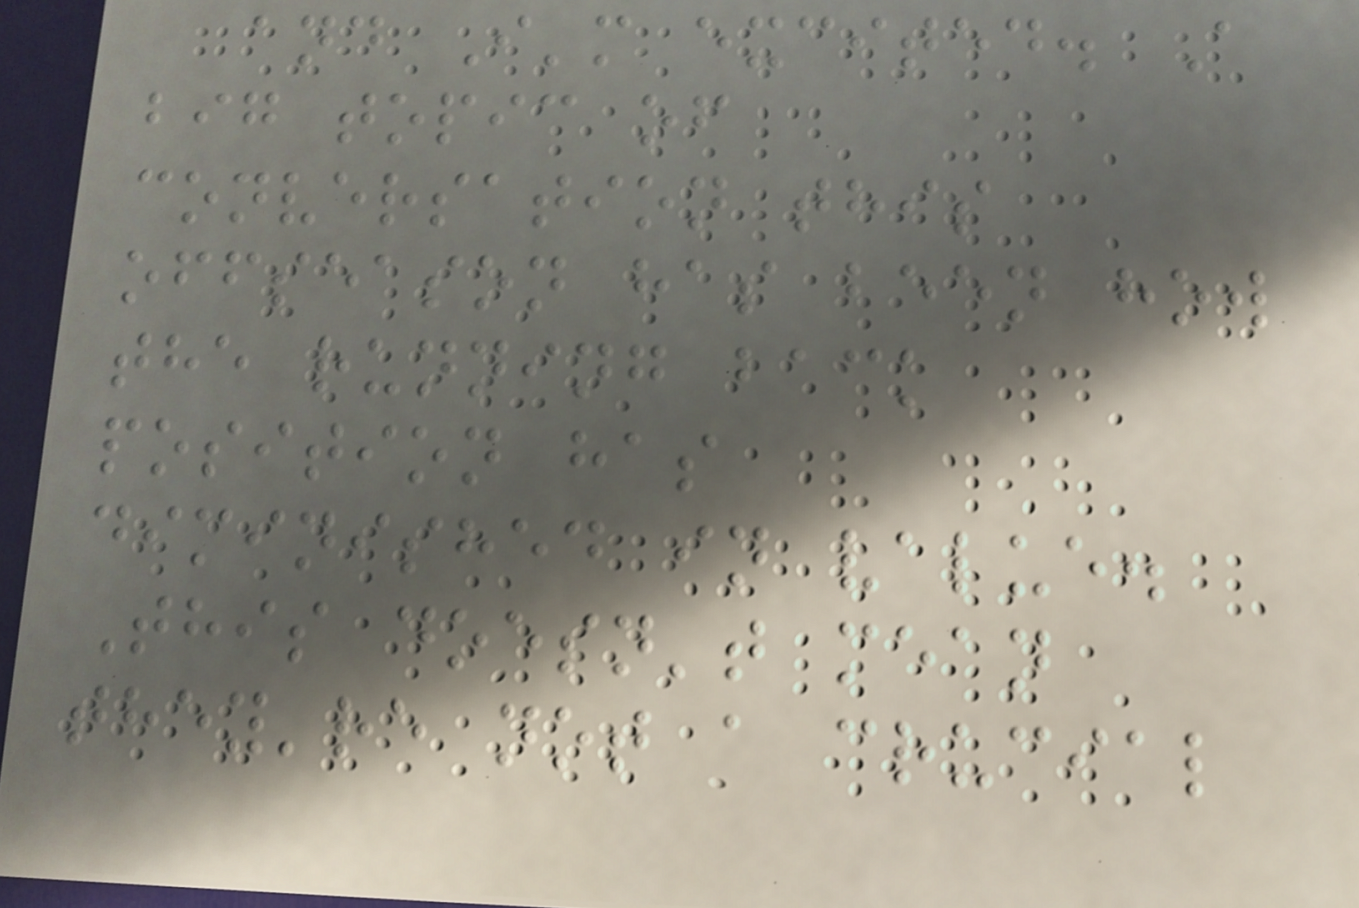and I'm excited. A
big topic of
conversation this
offseason has been how
the running back
position has
diminished in value.
This doesn't mean
they're not a crucial
